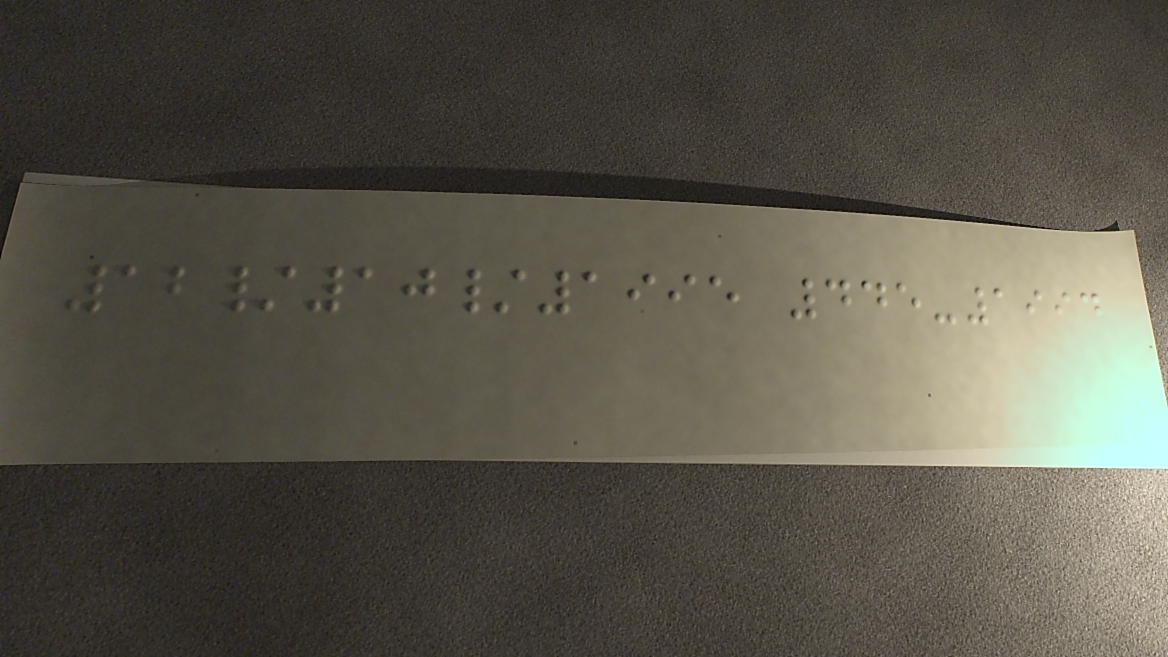12/10/1995 445-1994
